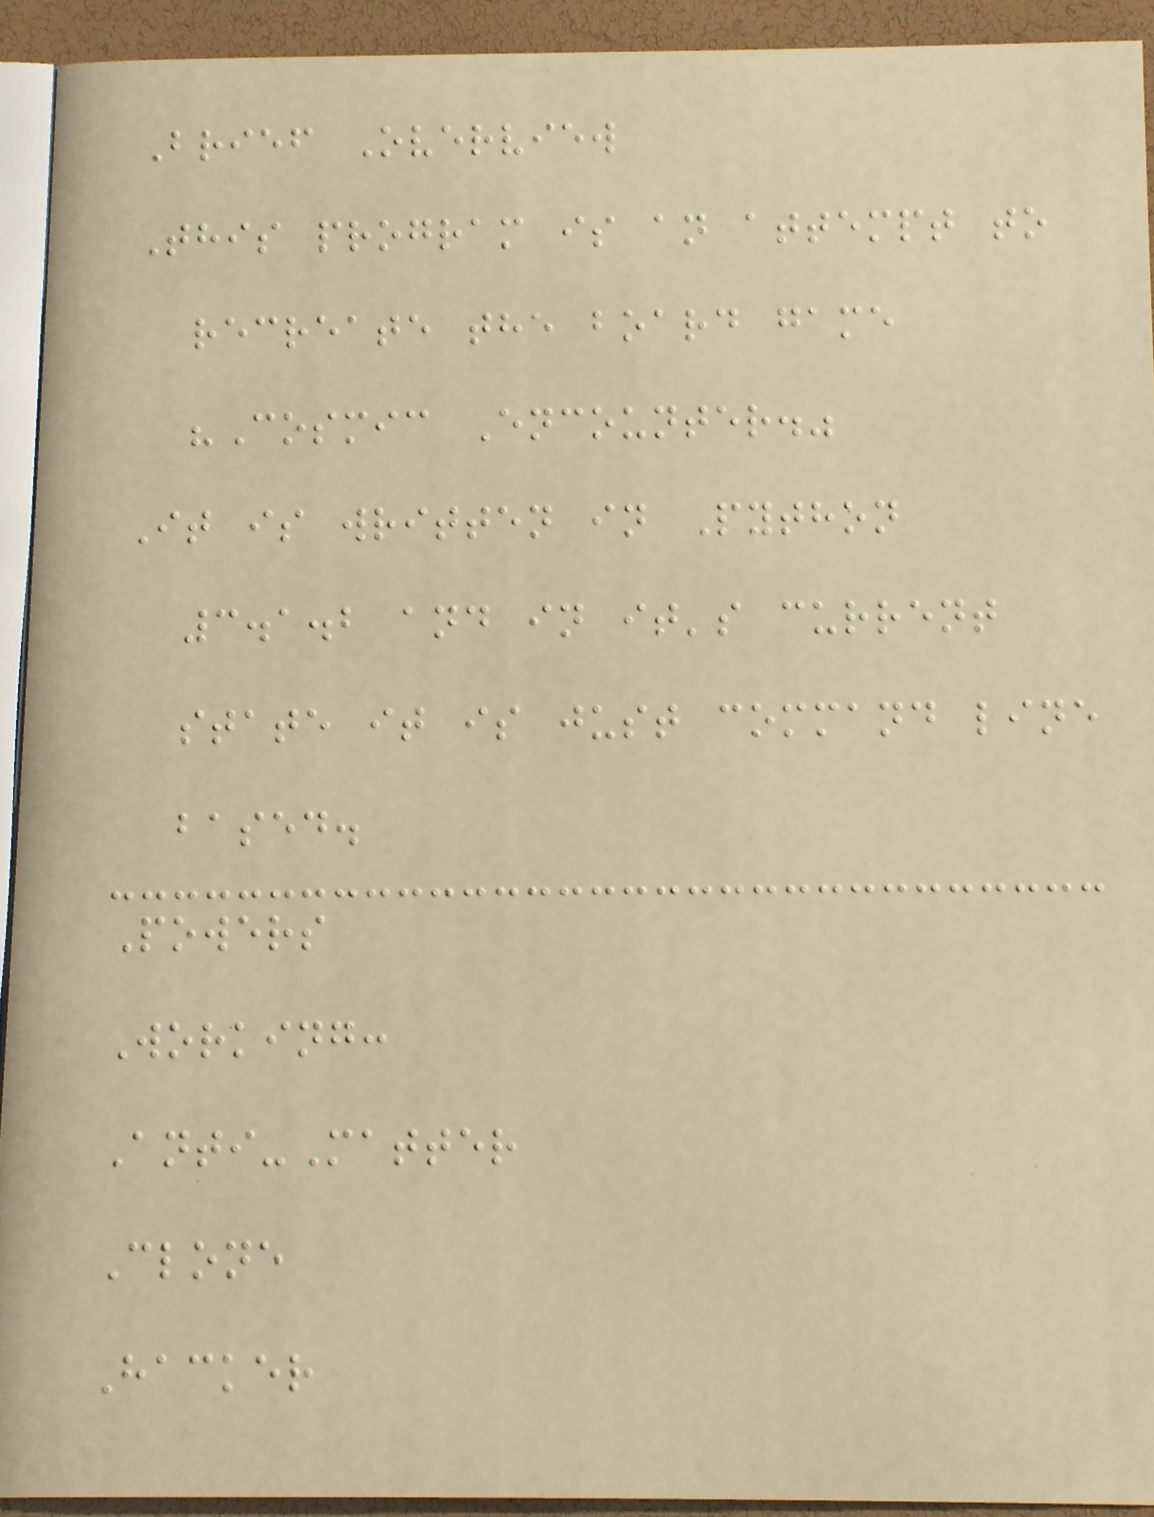Brief Overview
This program is an attempt to
recreate the board game
"Cosmic Encounter."
It is written in Python
3.1.2 and in it's current
state it is just command line
based.
Powers
Working:
Anti-Matter
Clone
Hacker
